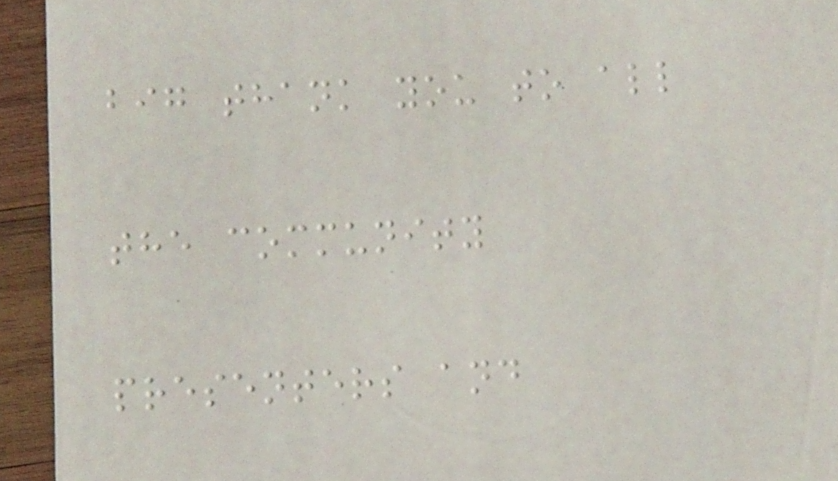big thank you to all
the community
presenters and
